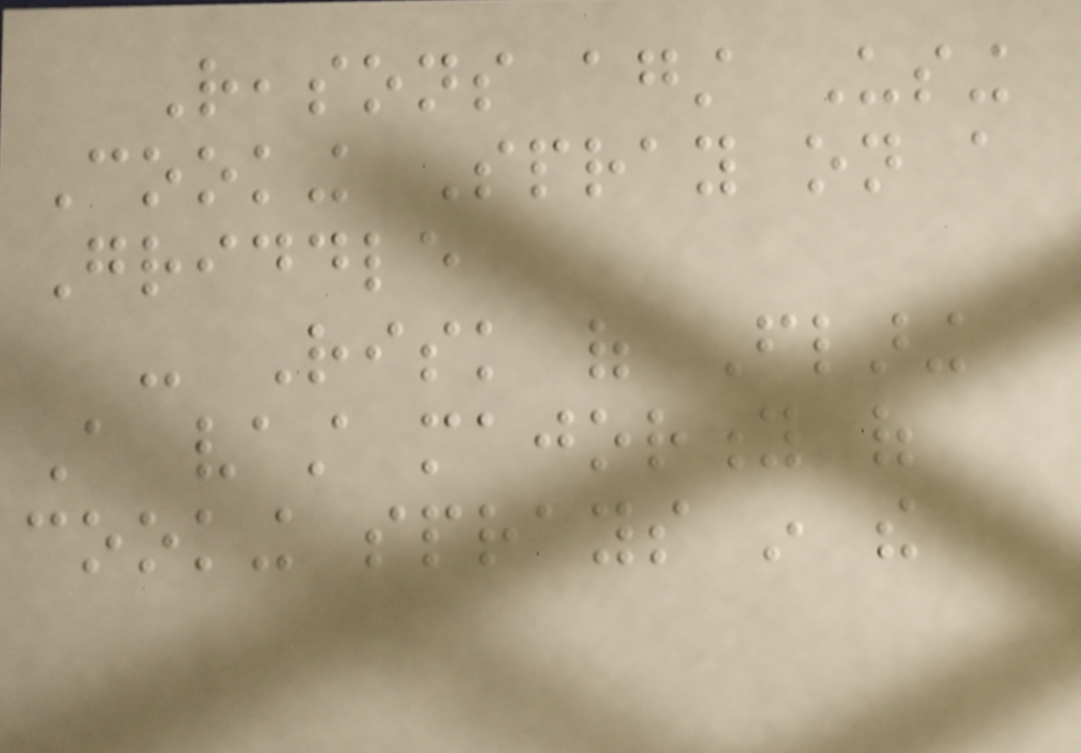Reasons against Using
Cooking Spray on a
Griddle
- Risk of Flaring
A vast majority of
cooking sprays in the
